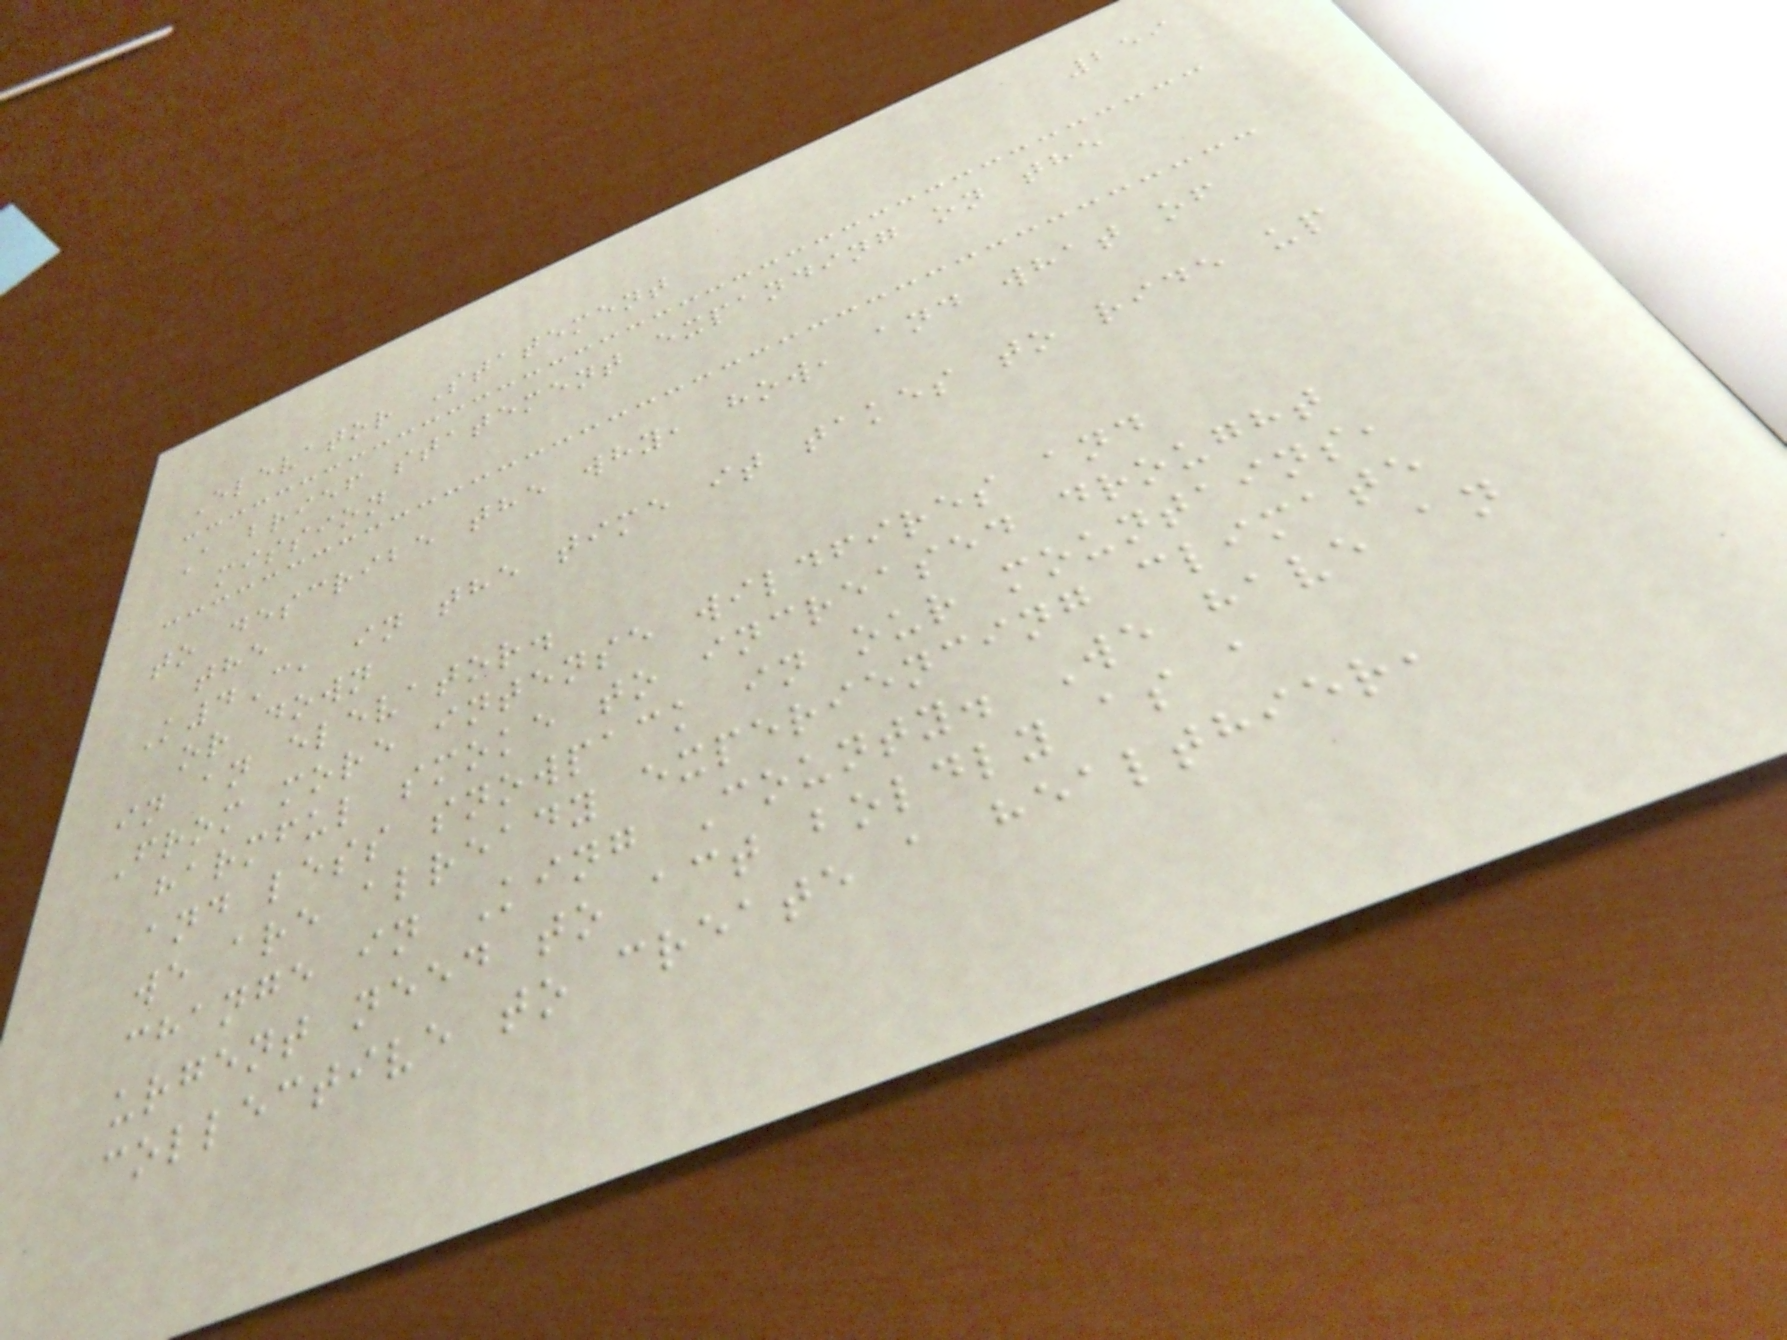259
Elevator Statement
A brief statement expanding on the
mission
to describe the why, how, and what of
the
K4C, in the time it takes to ride up
or down
in an elevator.
From more intense wildfires and
harmful smoke to increased drought
and less snowpack in our mountains,
we are already experiencing climate
change in King County. We have an
urgent need to act boldly as a
collective to create a healthier,
